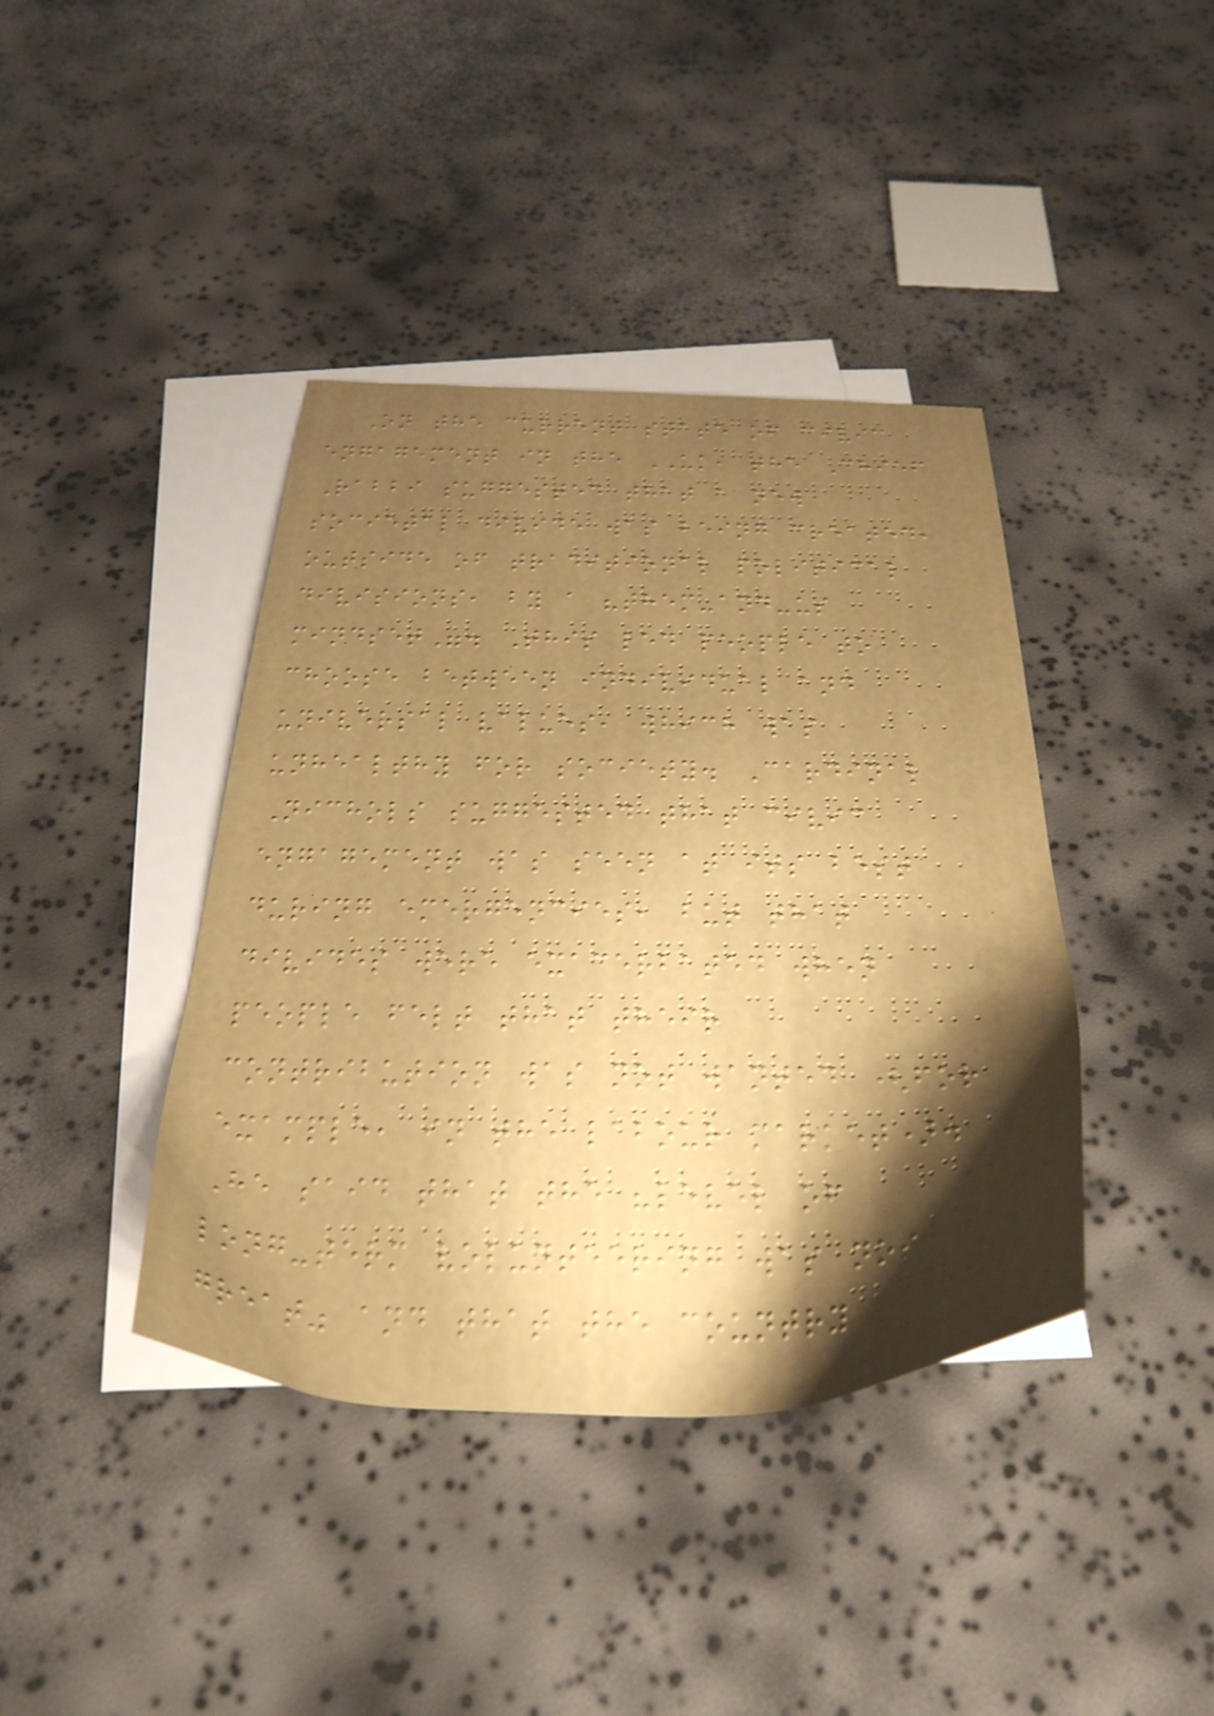On the current state of civic
engagement in the UK, the Chief
Rabbi suggested that a new
societal divide was being created,
outside of traditional political
divisions, by a "them-and-us
mindset". This led people to
choose between individual and
universal values, which was
unhealthy for society. Cardinal
Nichols suggested that civic
engagement was seen at its best
during emergencies, but that
divides were exacerbated when
people felt that their
contribution was not wanted (for
example, in the labour market).
He said that the "level of
long-term volunteering was not
great" and that the country lacked
